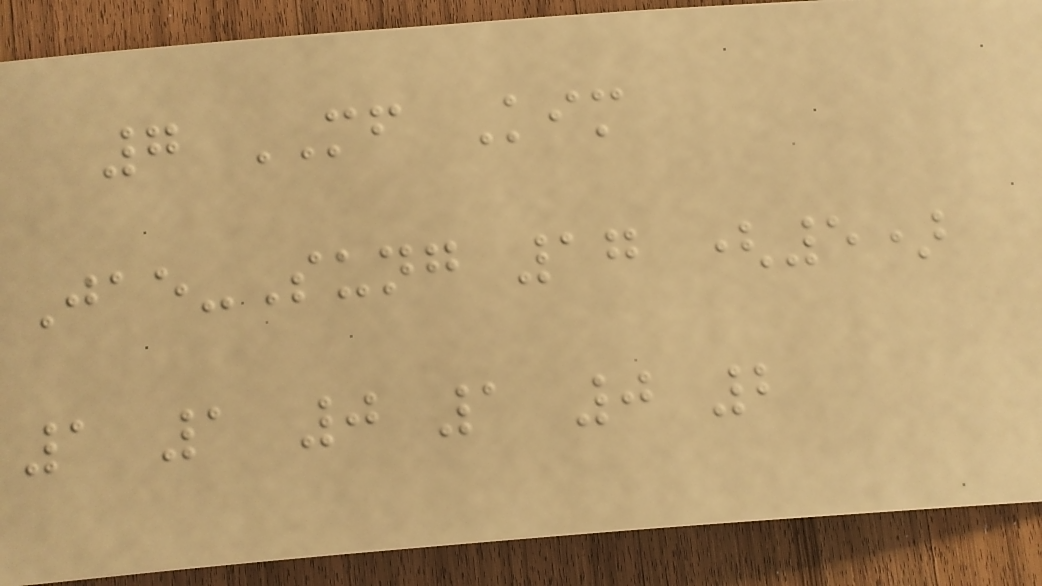7 MF Kim
Jae-Sung 17 (5)
1 1 0 1 0 2
